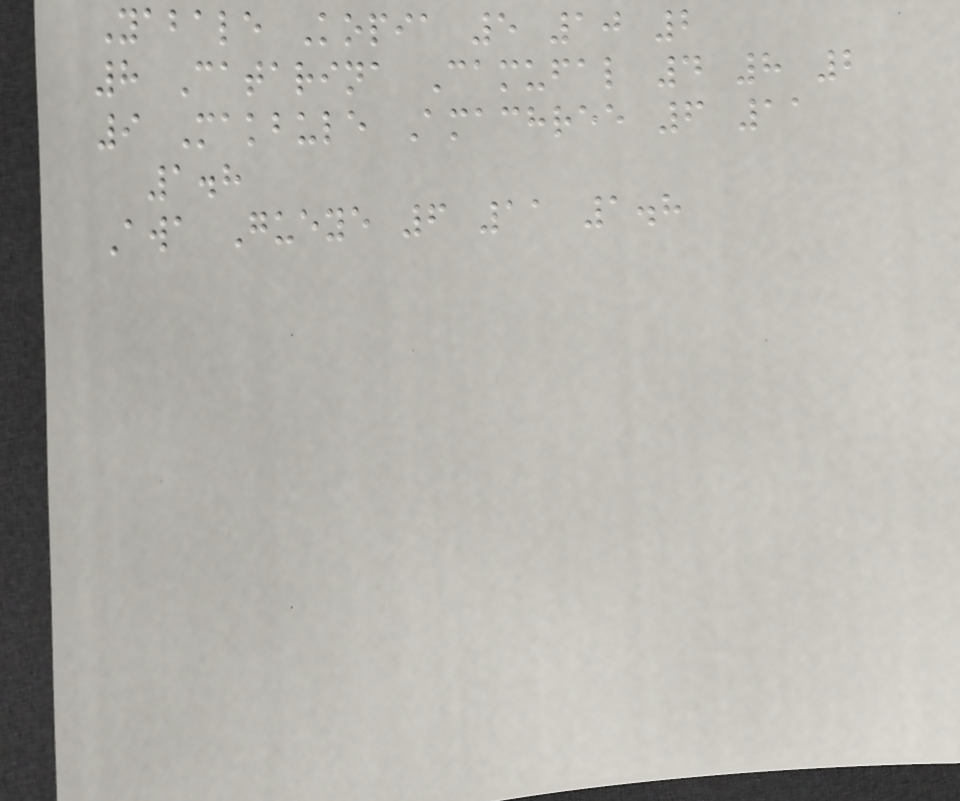Yabale Kopia 5 10 2
8 Catarina Camufal 4 8 2
9 Makbule Amachree 6 11
1.8
Awa Gueye 6 11 1.8
